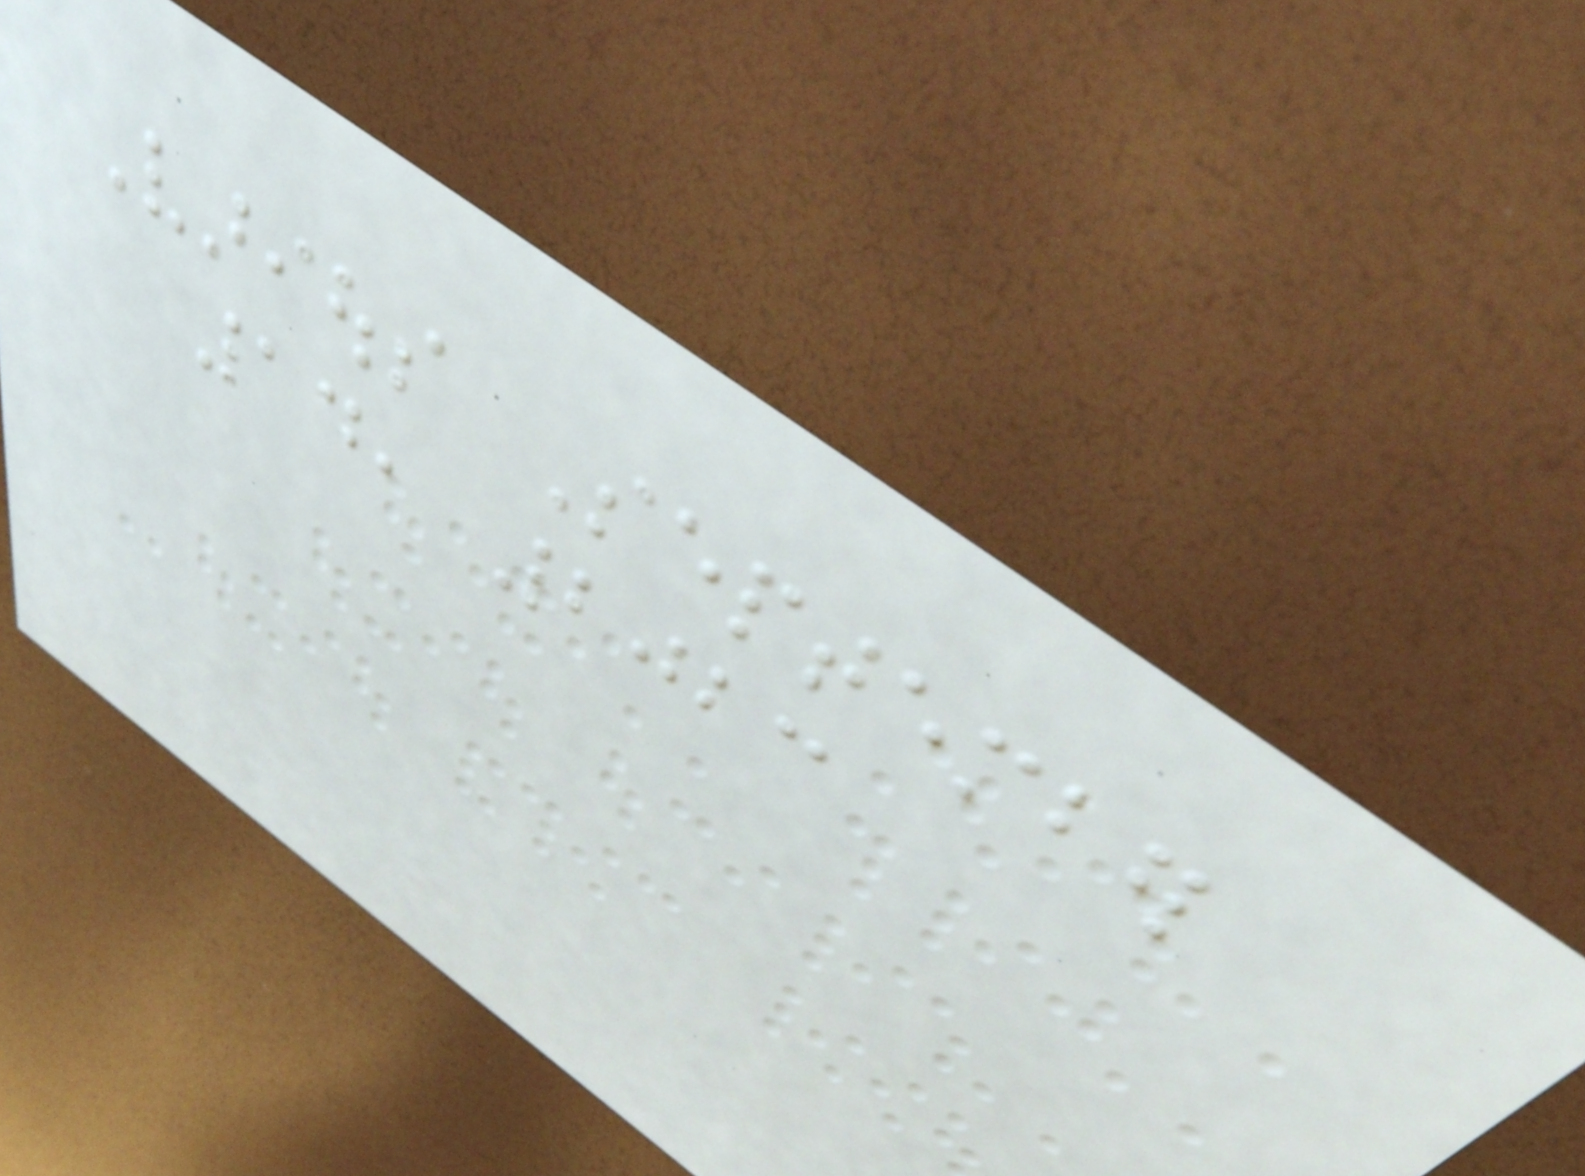Various September
14, 2023
